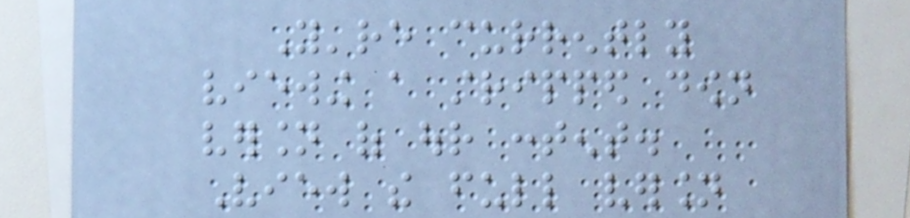You're currently
viewing a stripped down
version of our content.
View the full version
